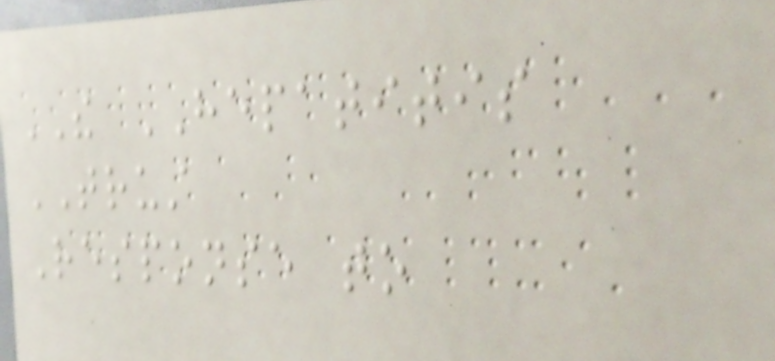THE HEPATITIS
TRUST
Response to
